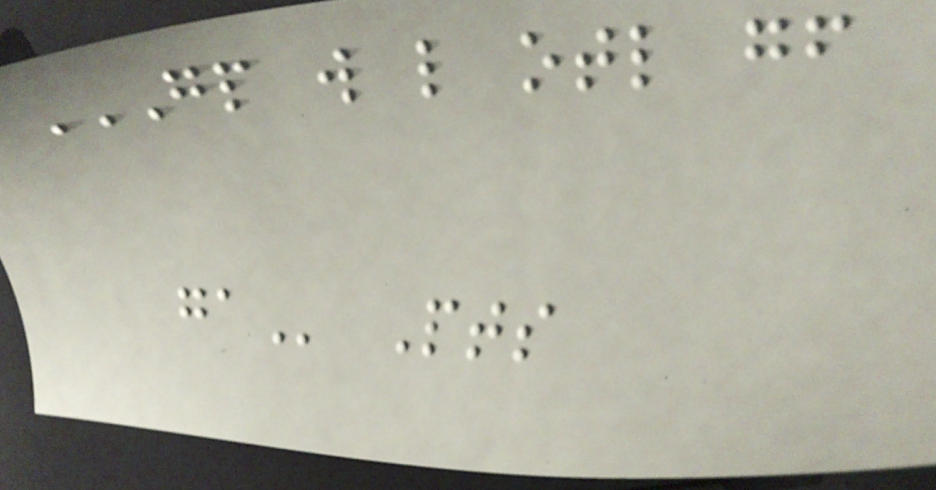GP W L OTL GF
GA Pts
